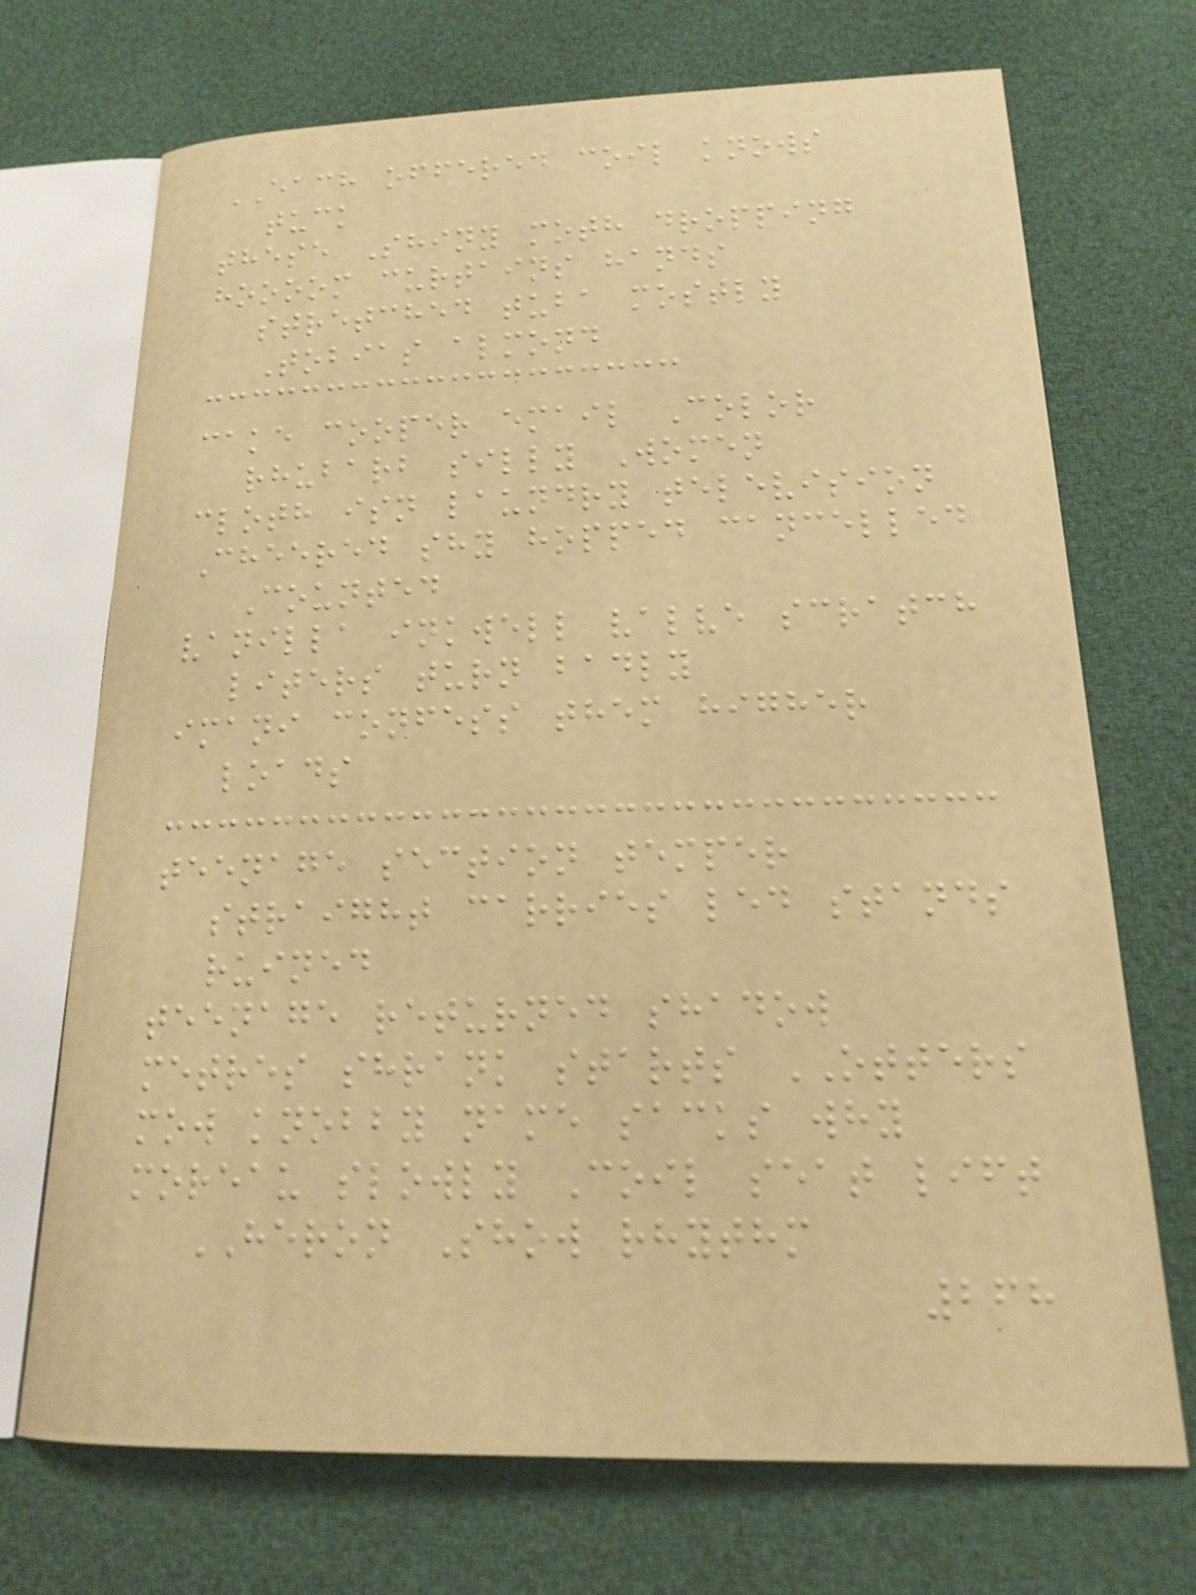EACH offered coil knows
tuck
these Shiny moth dropping
hoooom curtains hands
stretched tuba mostly
Tobias almond
cake cooper email Color
rhubarb silly Women
cloth isn laundry television
Cheered shy hopped cancelled
Counted
vanilla inkwell valve scratch
liters turn badly
imani confess them higher
loads
teenage section temper
straight carries led stands
ruined
teenage returned shadow
metres shrank starts OTTERS
mow knobby name sacks why
moreau slowly Coil seat lift
HERON Show rhythm
268
